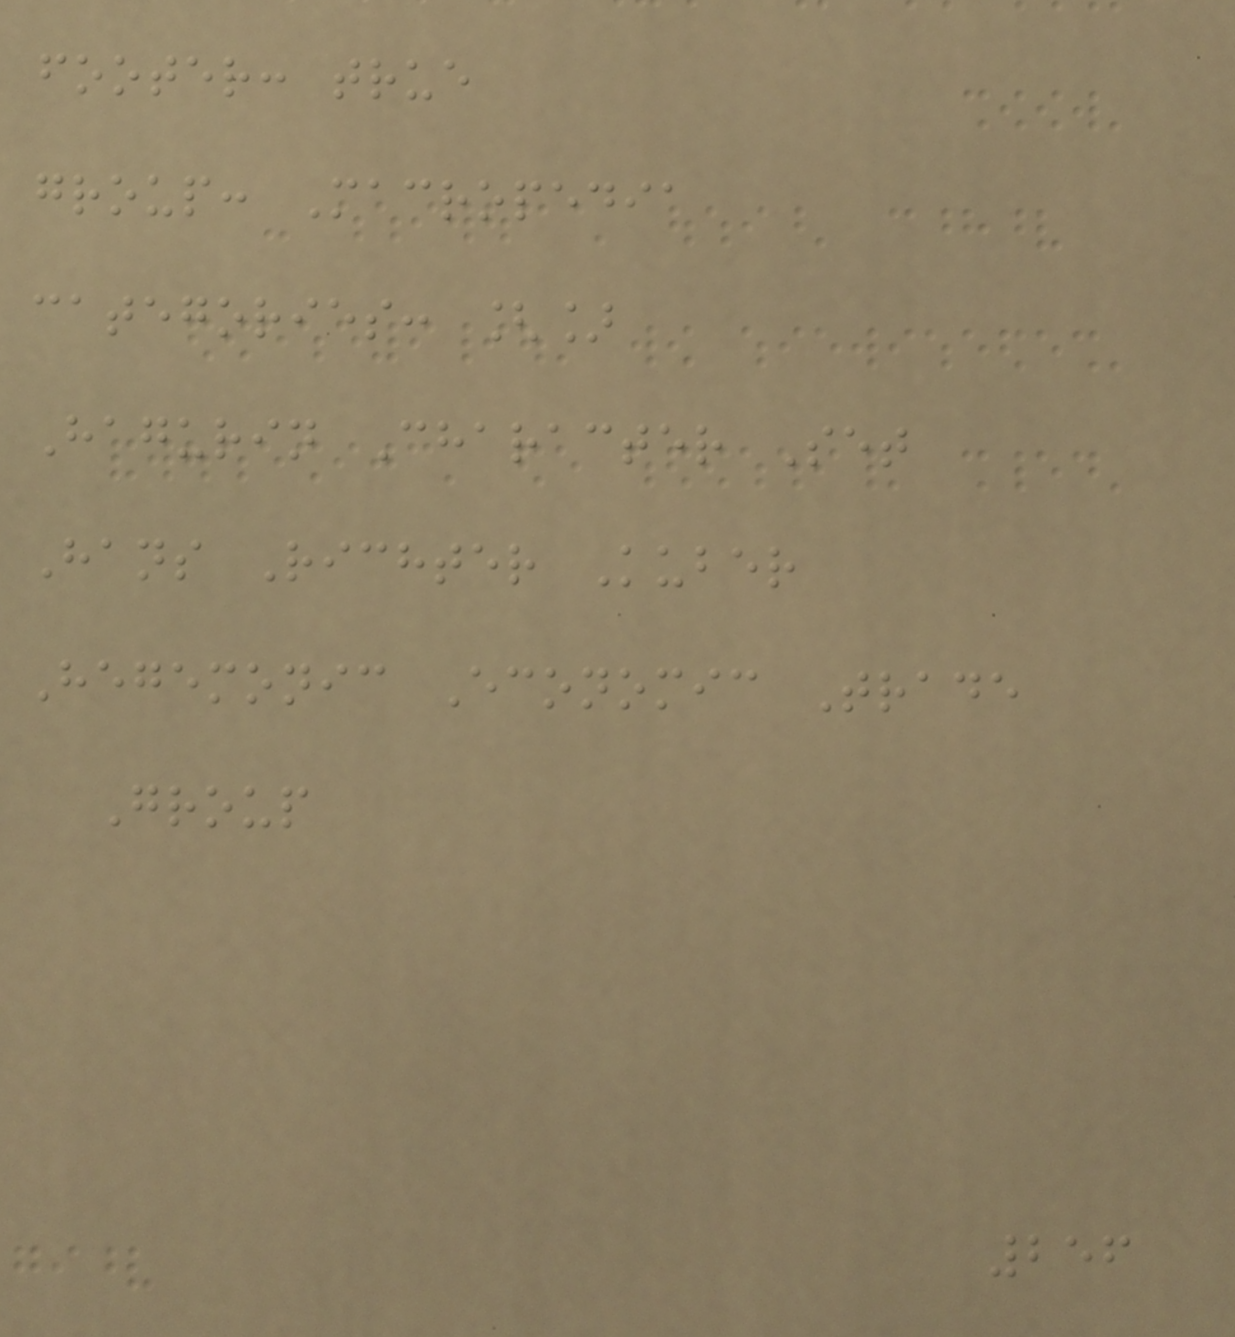footer: true
group: Macropedia
categories: []
Hagurin Character Set
Hans Richter Kuber
Hegemonic Economic Trade
Group
256
